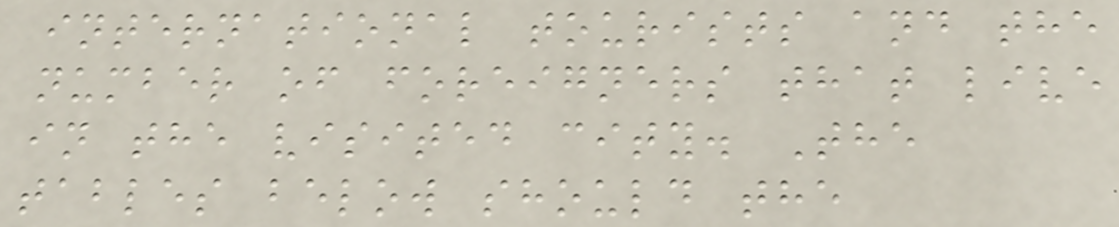international tourists and the
number of foreigners that live
in the visited city. The
tables below should the
